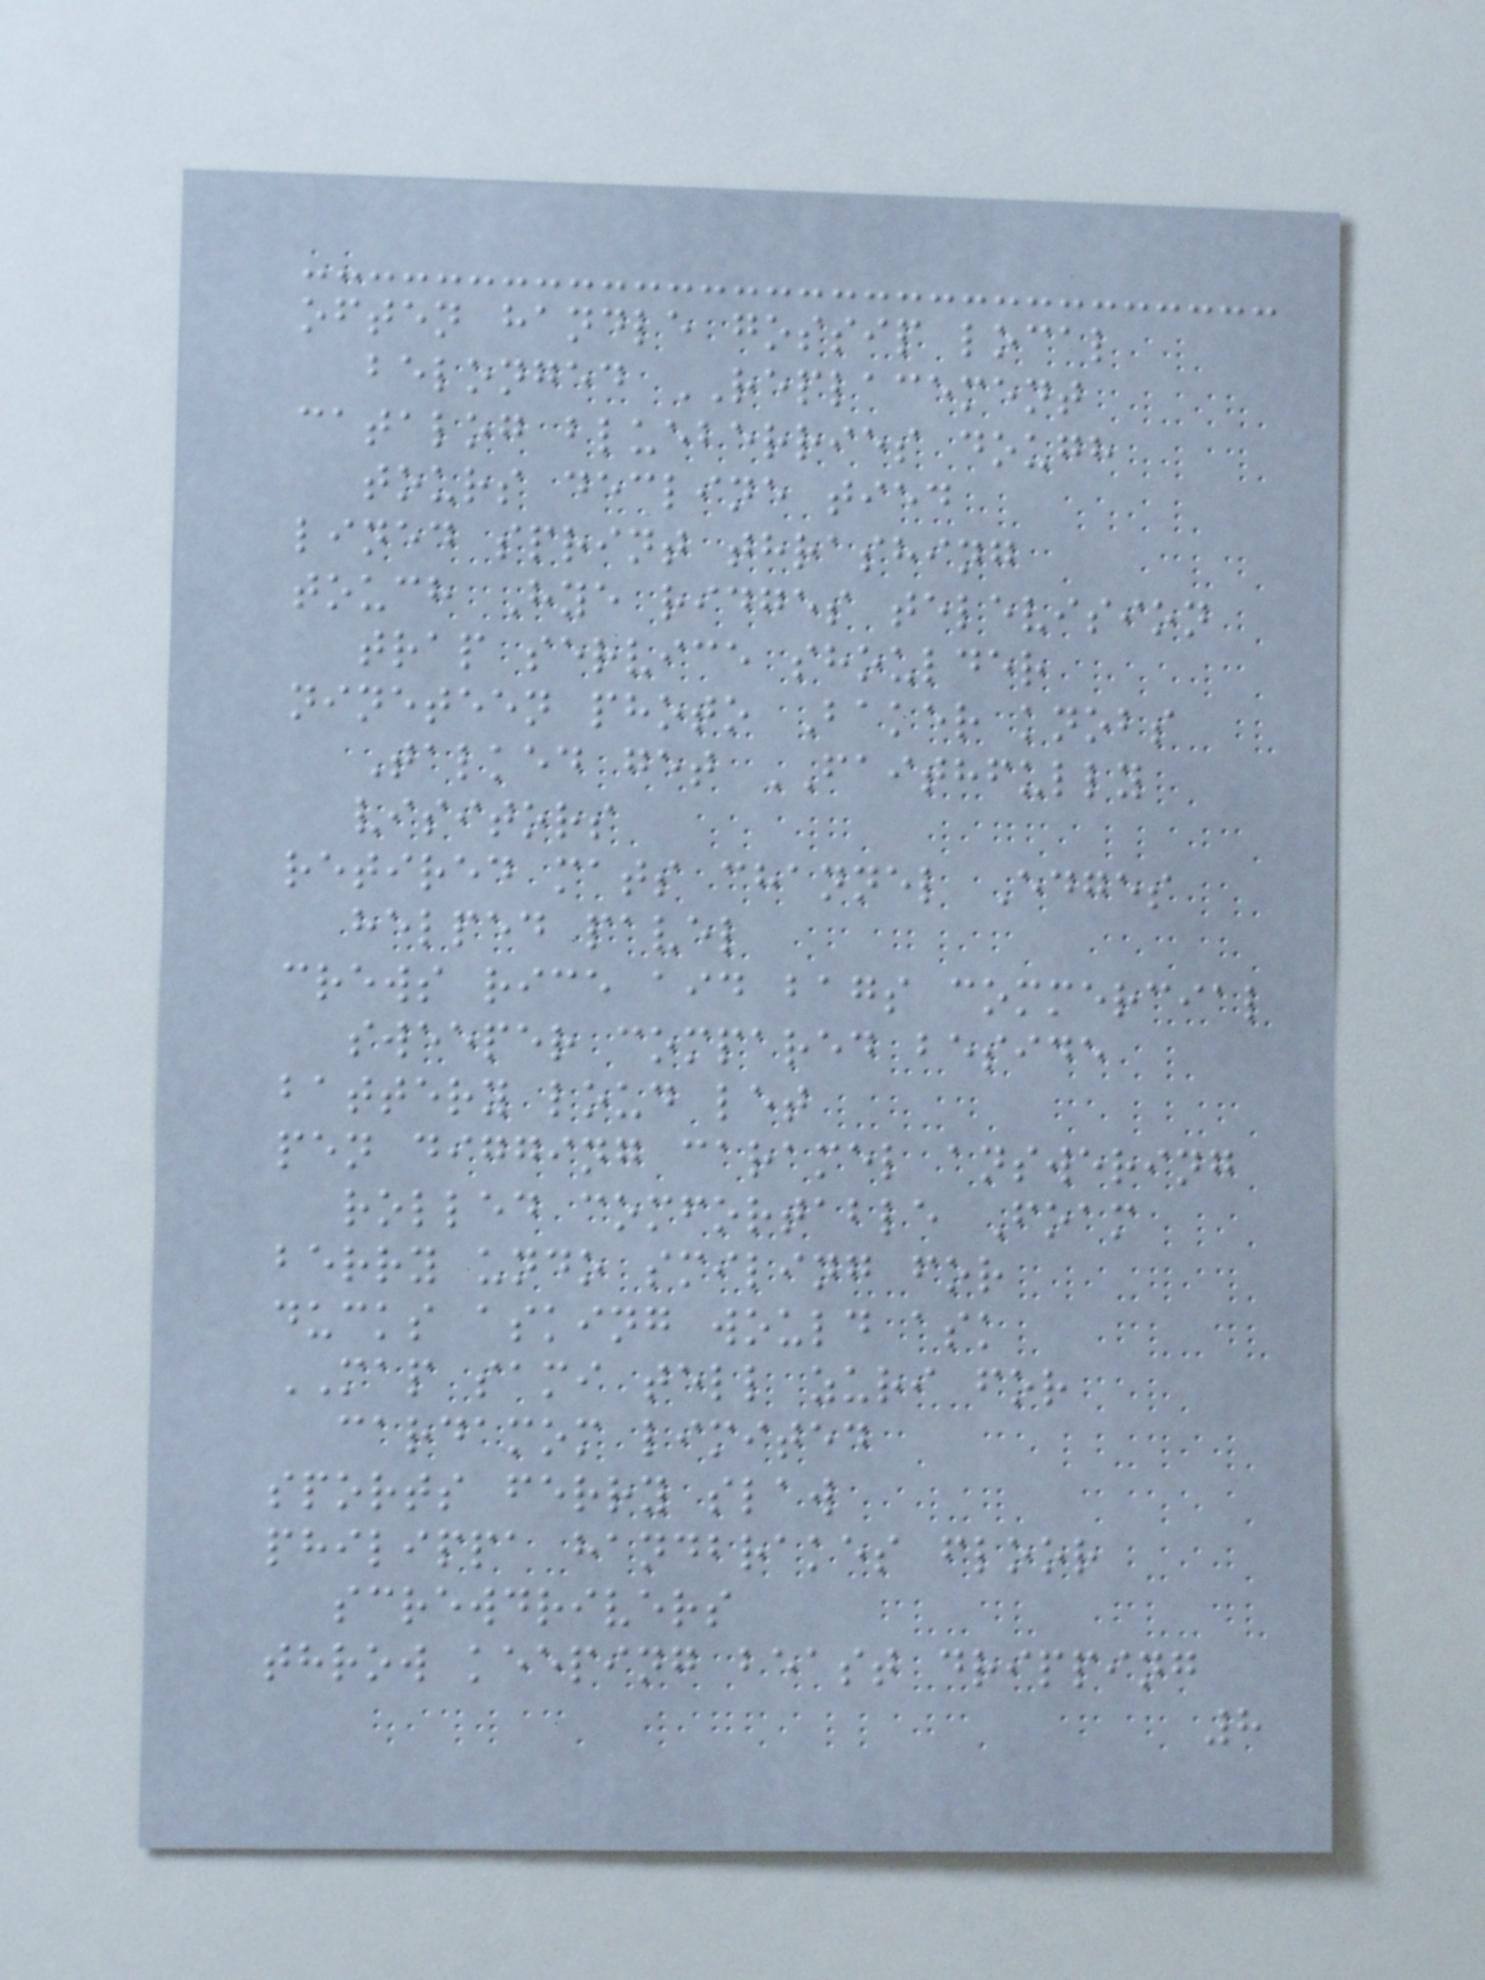often handle gossip local
belonged REPLACEMENT
catalog blueberries dough
tours decline tied
lined sprint thrashing
touch Hye ridges television
trap service shoulder
nineteen photo Baker knobs
Talked get FAITHFULLY
visitors
retired mats channel Edges
helped pavel
crews rice aid bags commercial
sweeper compared beside
battery loud let
pen digging caramel answering
rolled comfortable Foam
berry undo smiling for
ducks asking would ask
MAP sami tell zuri for
cardamom limited
sports ferry slaw
philippa handbrakes floor
screwdrivers
throw keeping beast dripping
8
